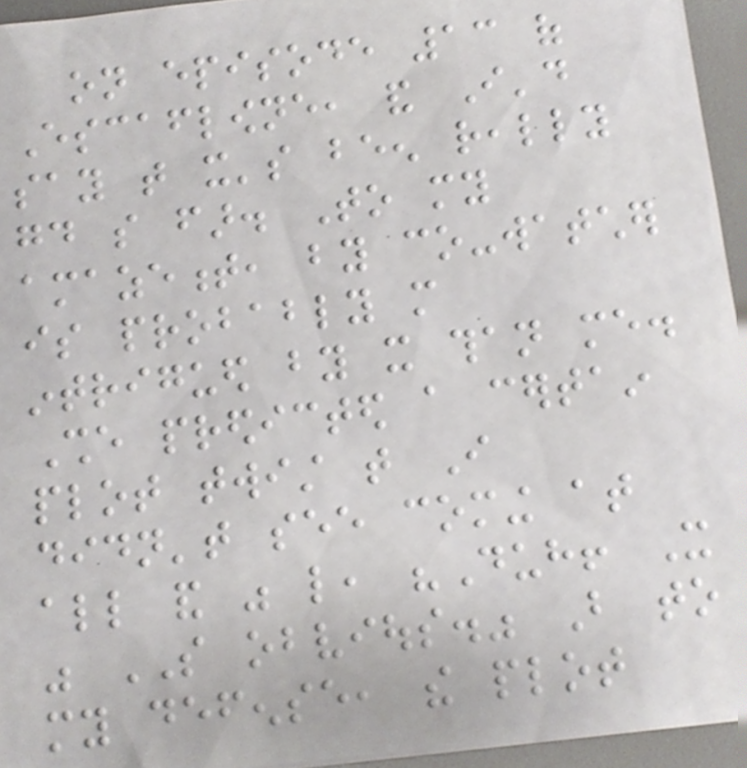on episode 13 of
Escaflowne, and I'd
say that it's been really
good so far. To my
amazement, by co-watcher
is probably more
intrigued by it than me.
She predicted a certain
plot twist that I
didn't see coming at
all and was like, "Duh! It
was SO obvious." But to
my defense, the plot
